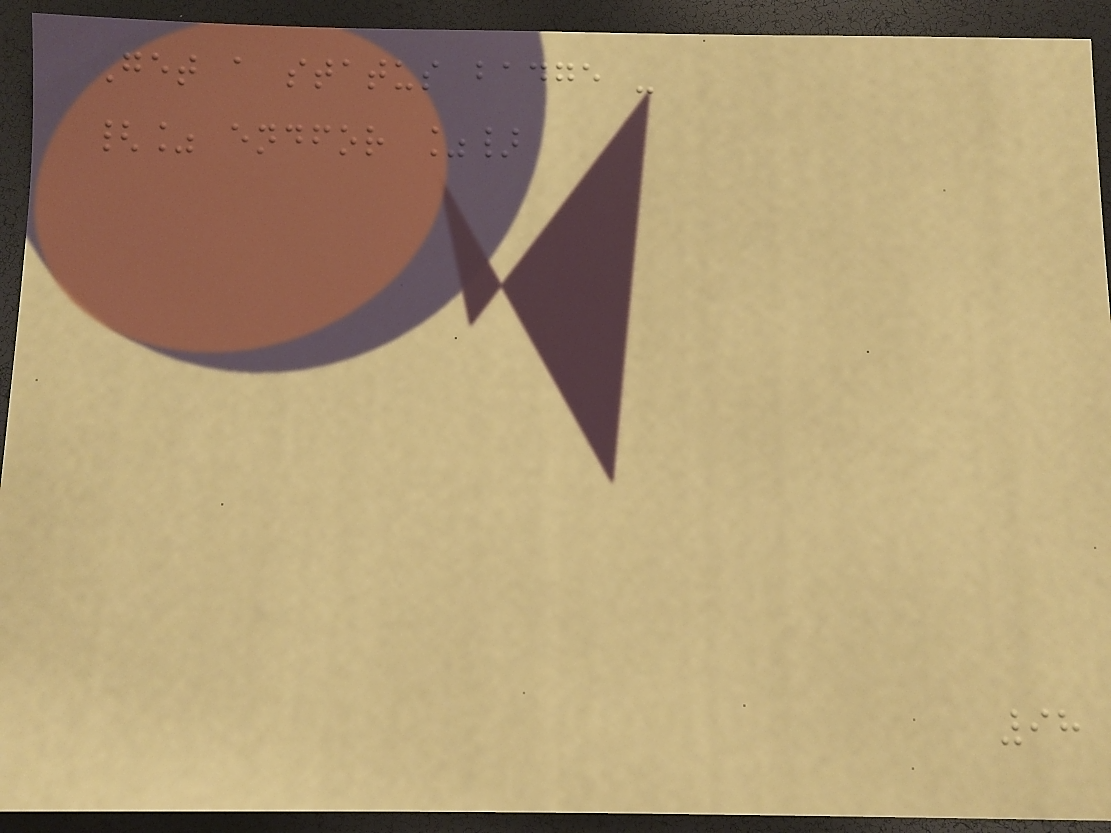Get a status badge -
{% endfor %}
98
